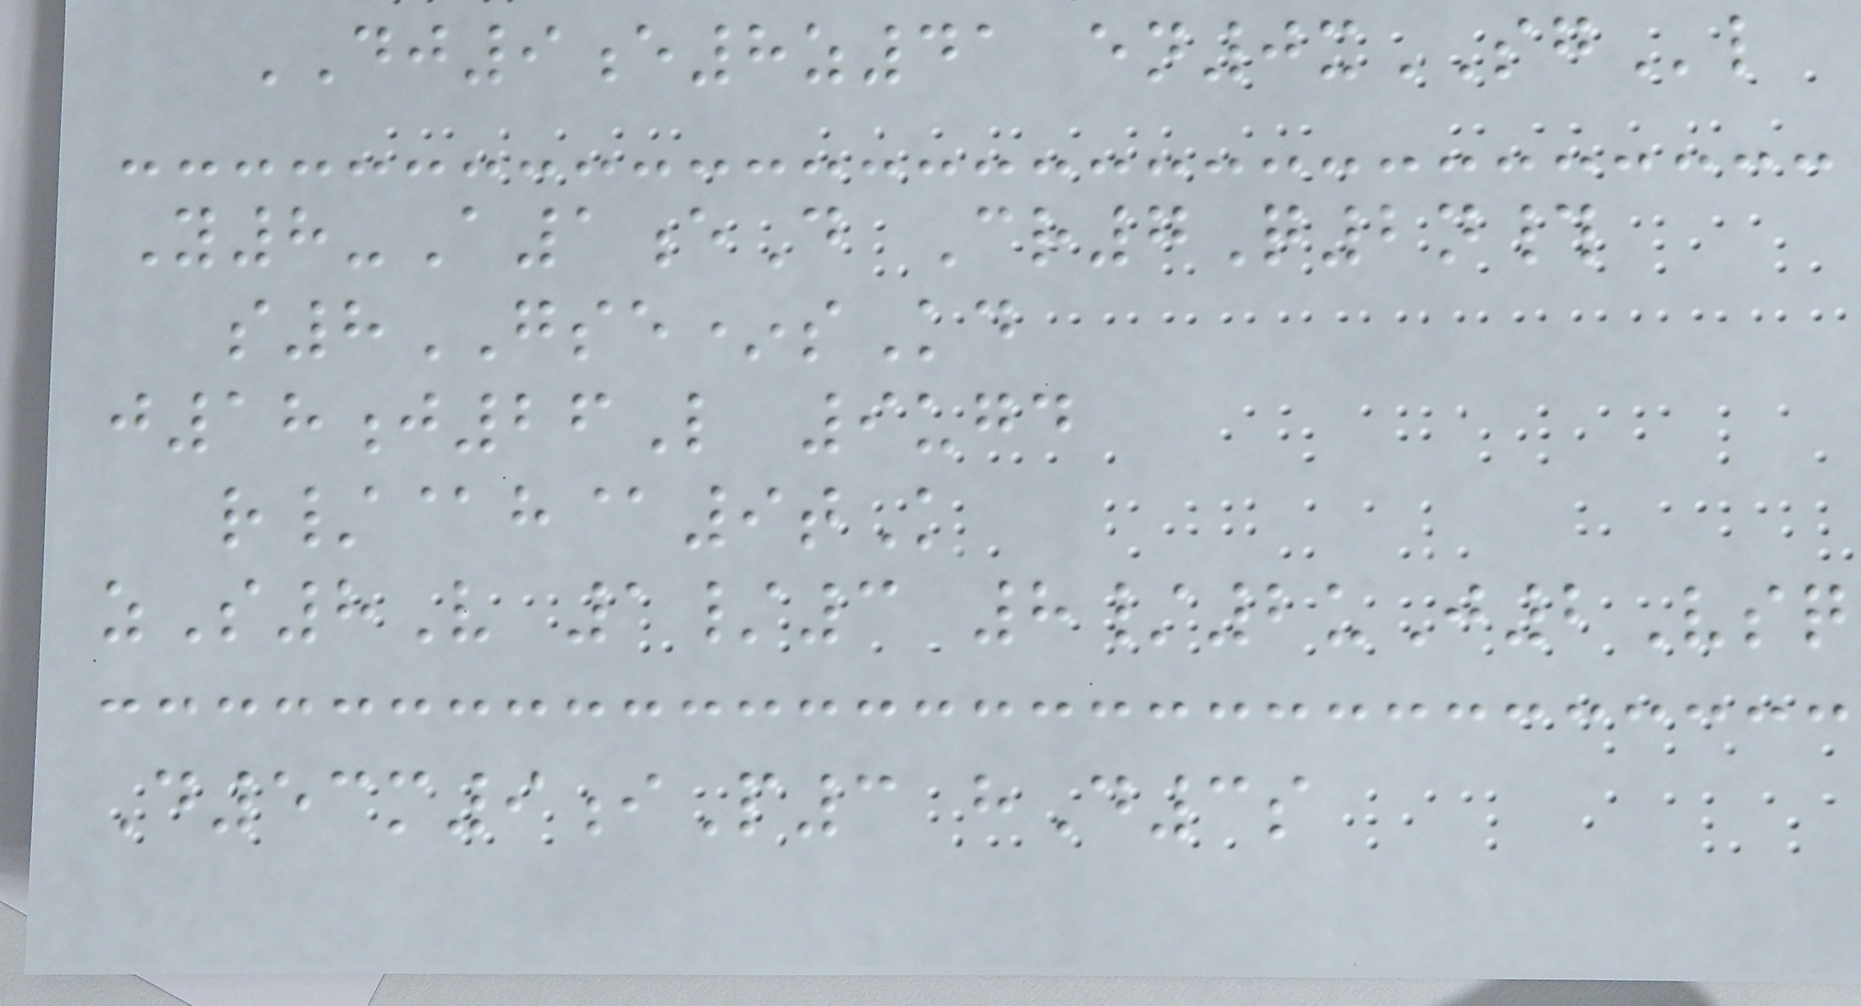DJ9e8z41 en0xSGl
Y8-A1eD Cr7Q2n#
s8GSE*sKd
j18j26L 9ugd
r/@h@9tK
zS8V 1/3 8/2uJ2Vsq
D53m9iP3 hD3s
